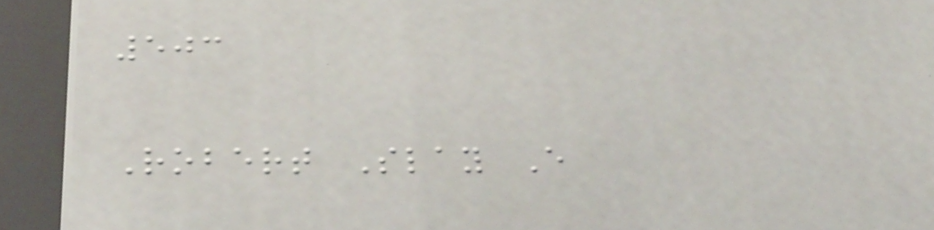503
Robert Slay E
